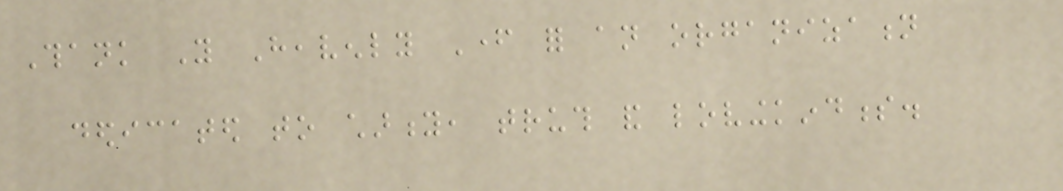Thank You Heavenly Father for an organization
dedicated to charity, truth and lovingkindness.
